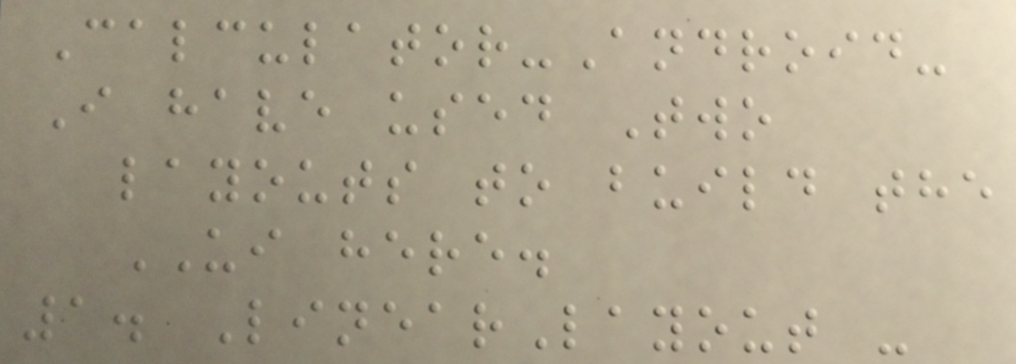Calculator-Android-
I have used Two
layouts to build the
UI here.
1. LinearLayout -
